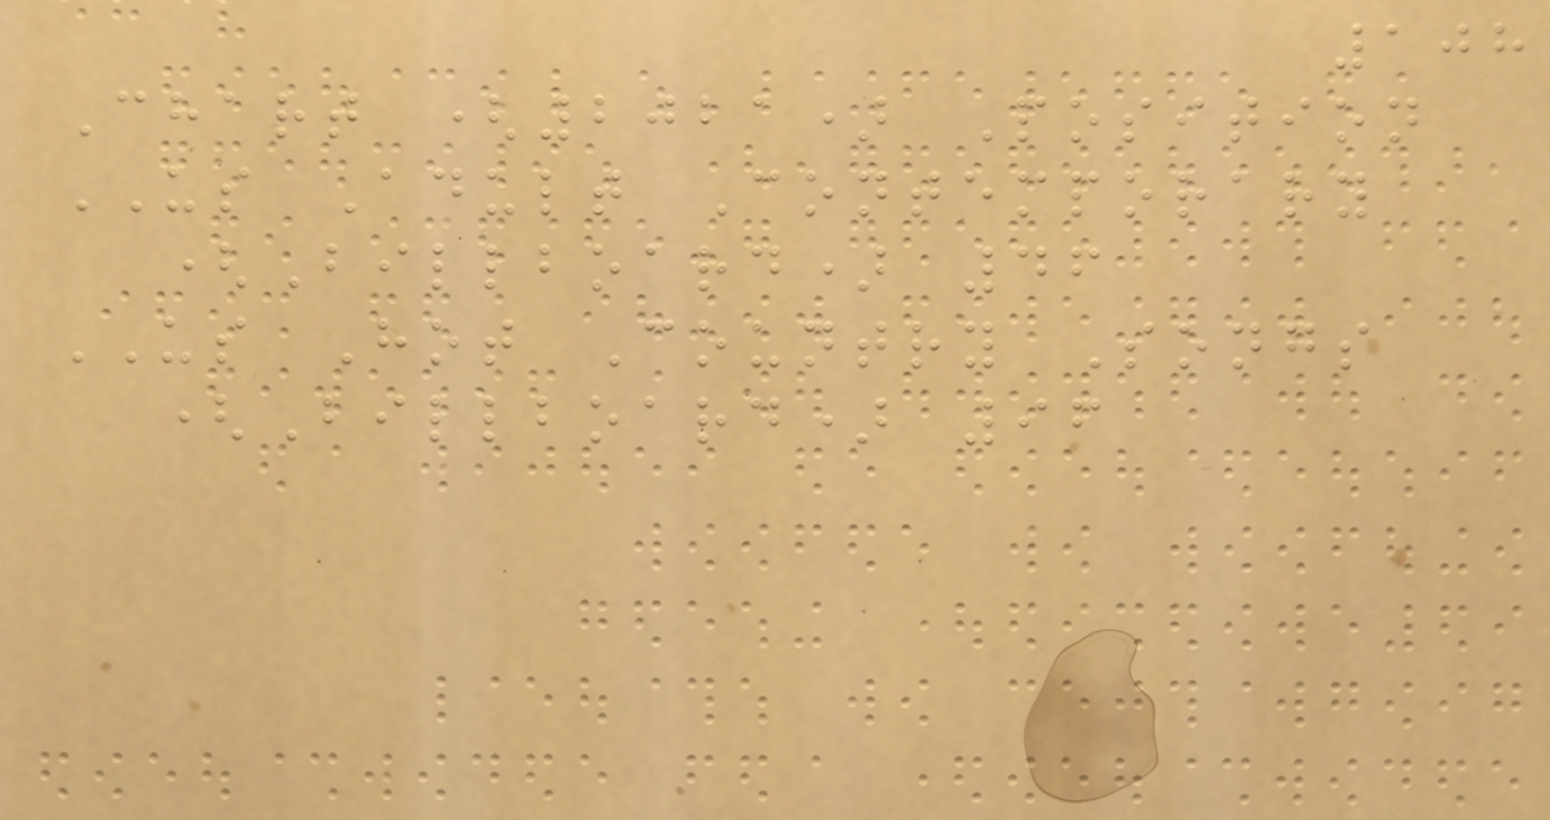108
Chart (2021) Position
US Adult Contemporary
(Billboard) 46
US Hot Country Songs
(Billboard) 96
